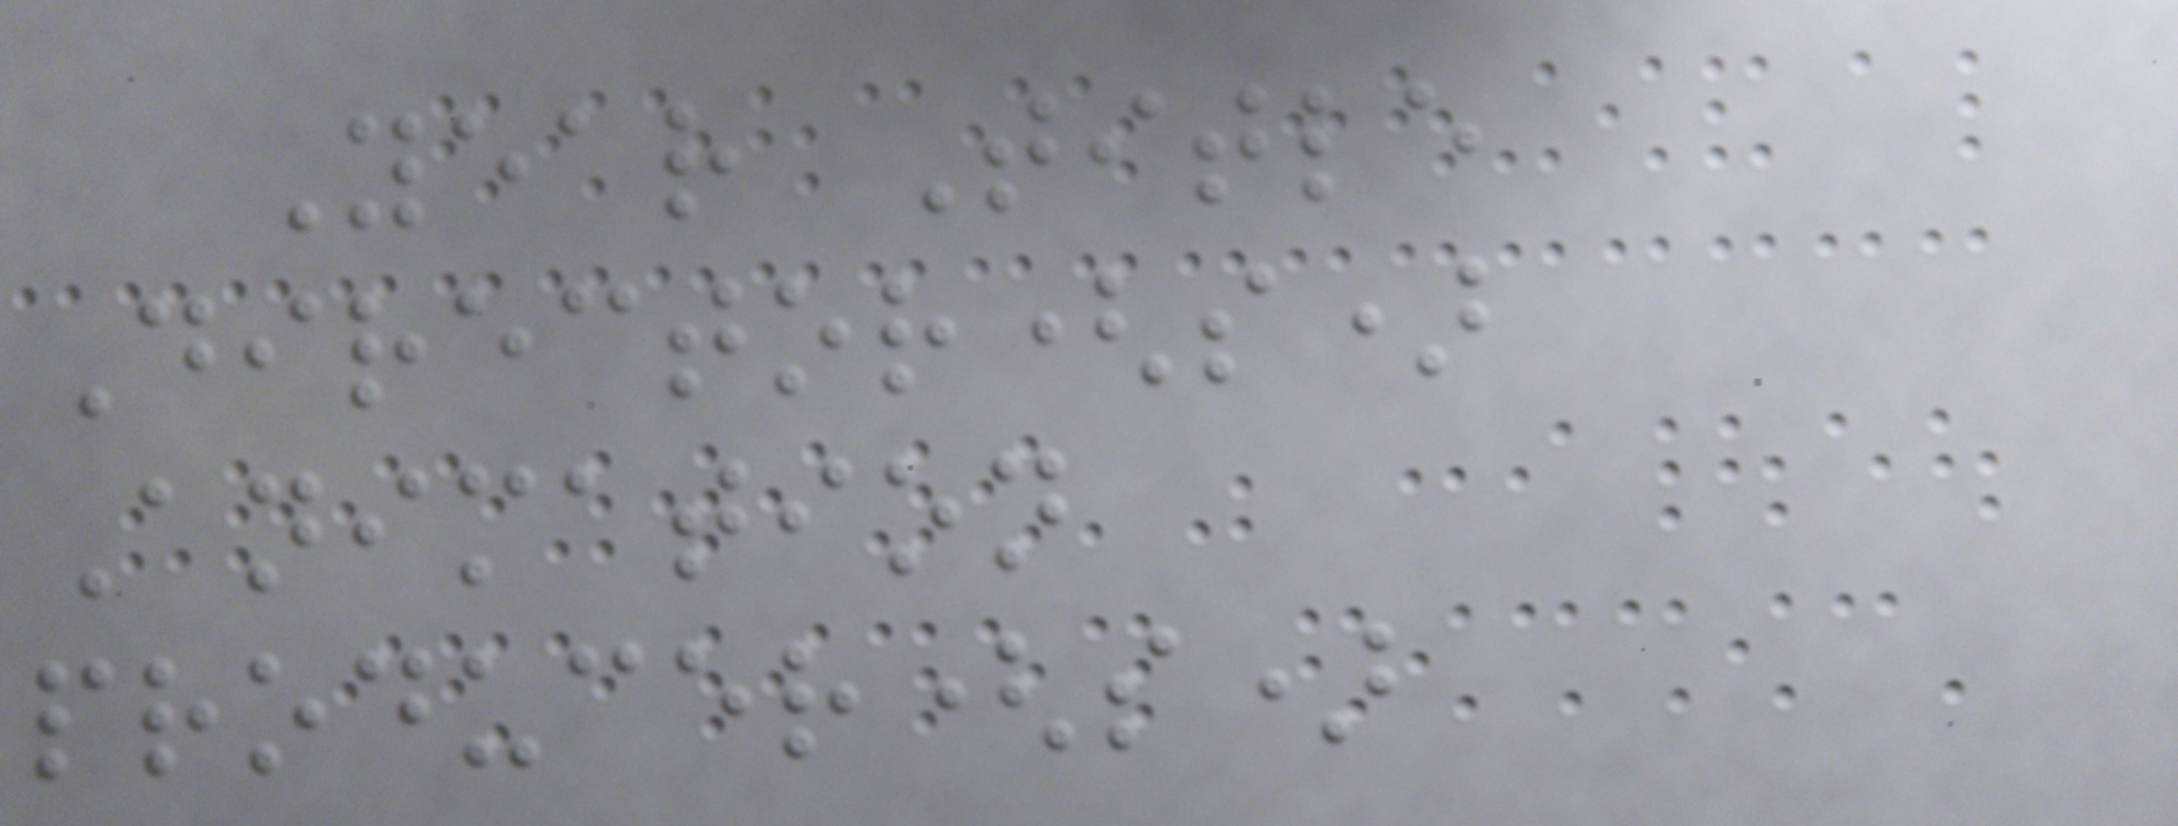Year Title
Director(s)
Animation
producer(s)
